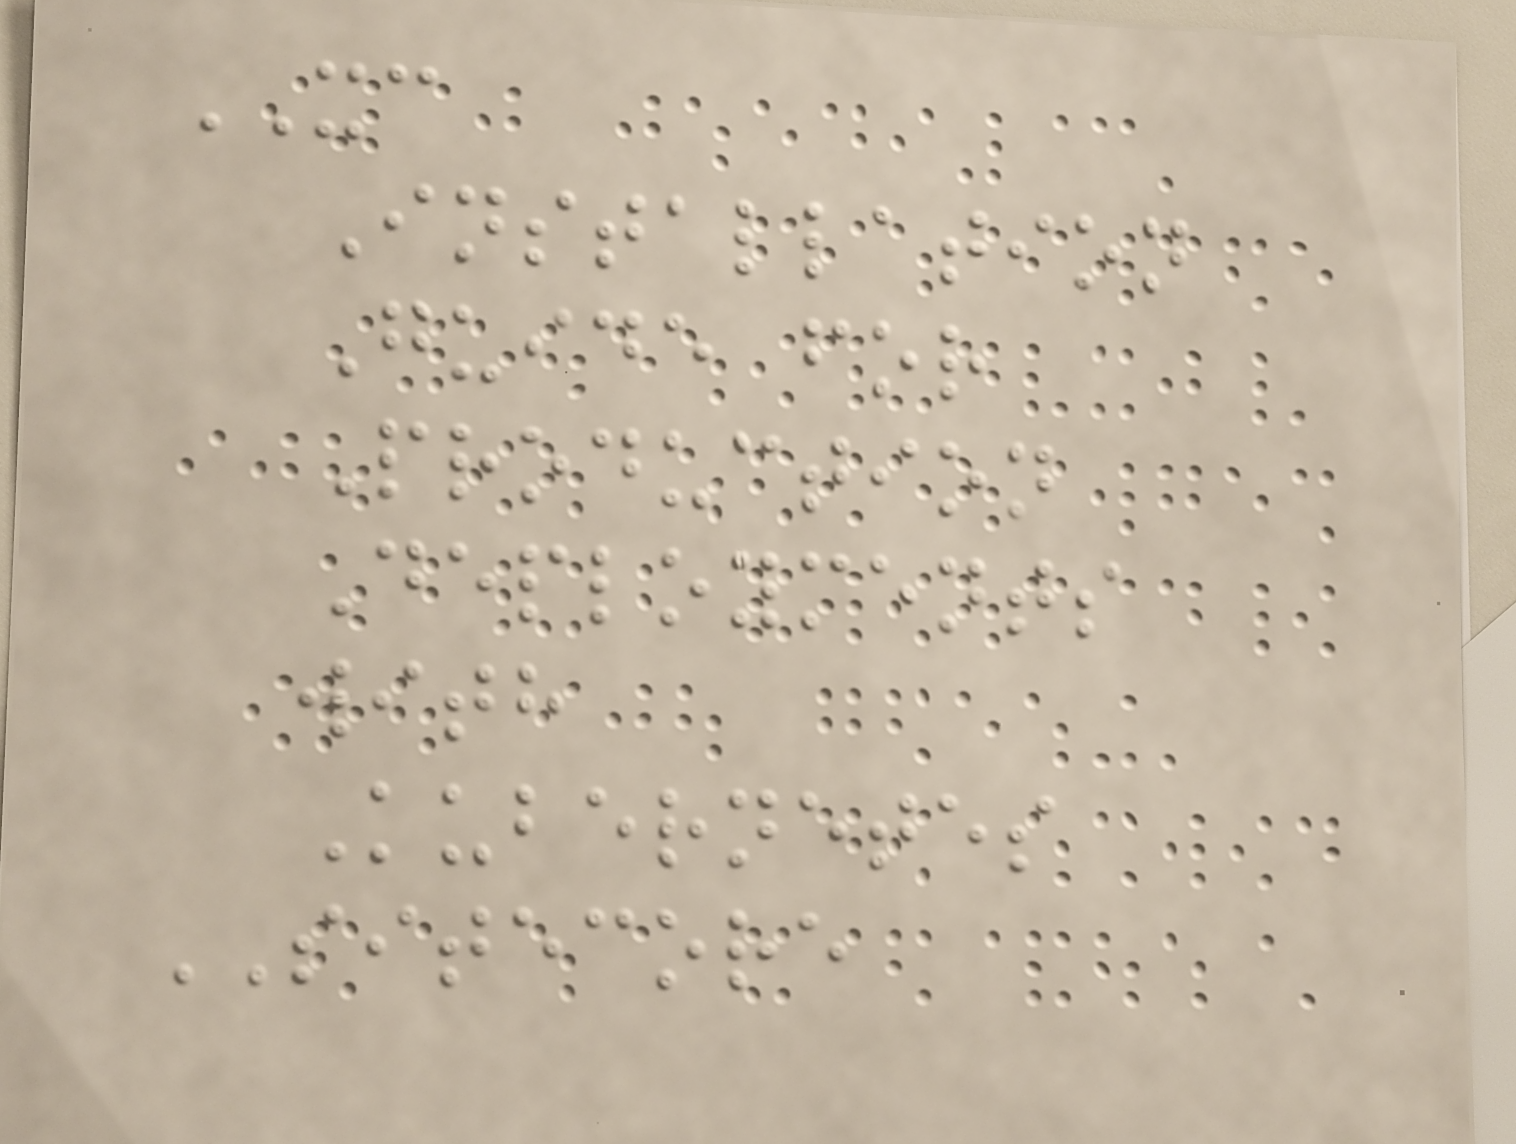XC
Installation
Guide for
Production
Deployments
with
Kubernetes
SITECORE
